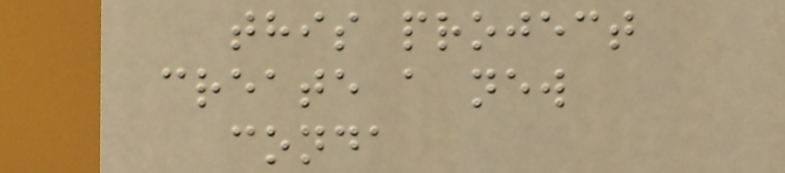this project
create a new
conda
